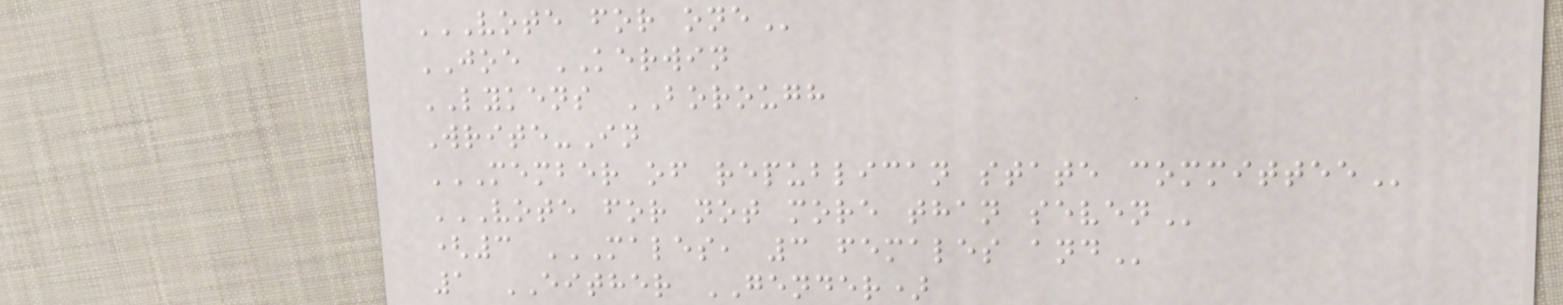VOTE FOR ONE
JOE KERWIN
LYKENS BOROUGH
Write-In
MEMBER OF REPUBLICAN STATE COMMITTEE
VOTE FOR NOT MORE THAN SEVEN
(3 MALES, 3 FEMALES AND
1 EITHER GENDER)
